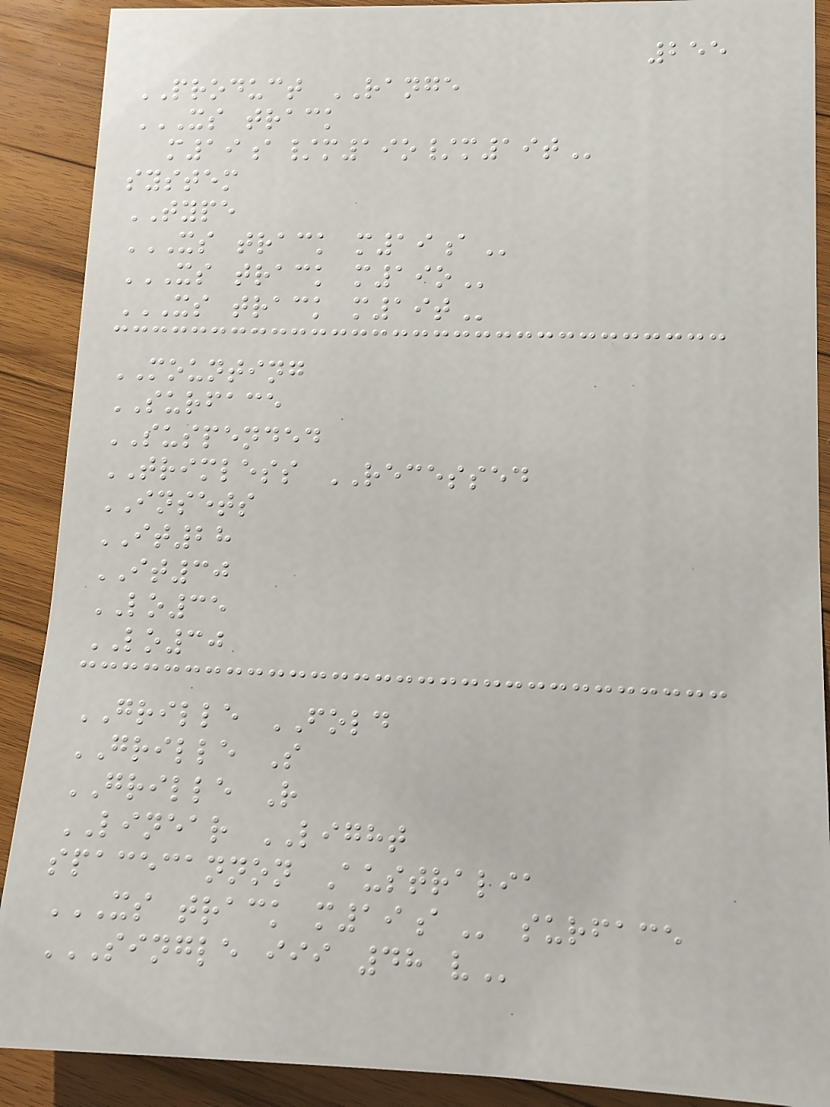255
PRODUCT RANGE
XS TRACK
M19A/M19O/M19T
system
TYPE
XS TRACK M19A
XS TRACK M19O
XS TRACK M19T
MOUNTING
SURFACE
SUSPENDED
TRIMLESS RECESSED
INSETS
IT28
IT30
LO35
LO30
GRILLE FOLD
GRILLE S
GRILLE R
LINEAR LIGHT
spacecannon Australia
XS TRACK M19A surface
SINGLE III 48 V
